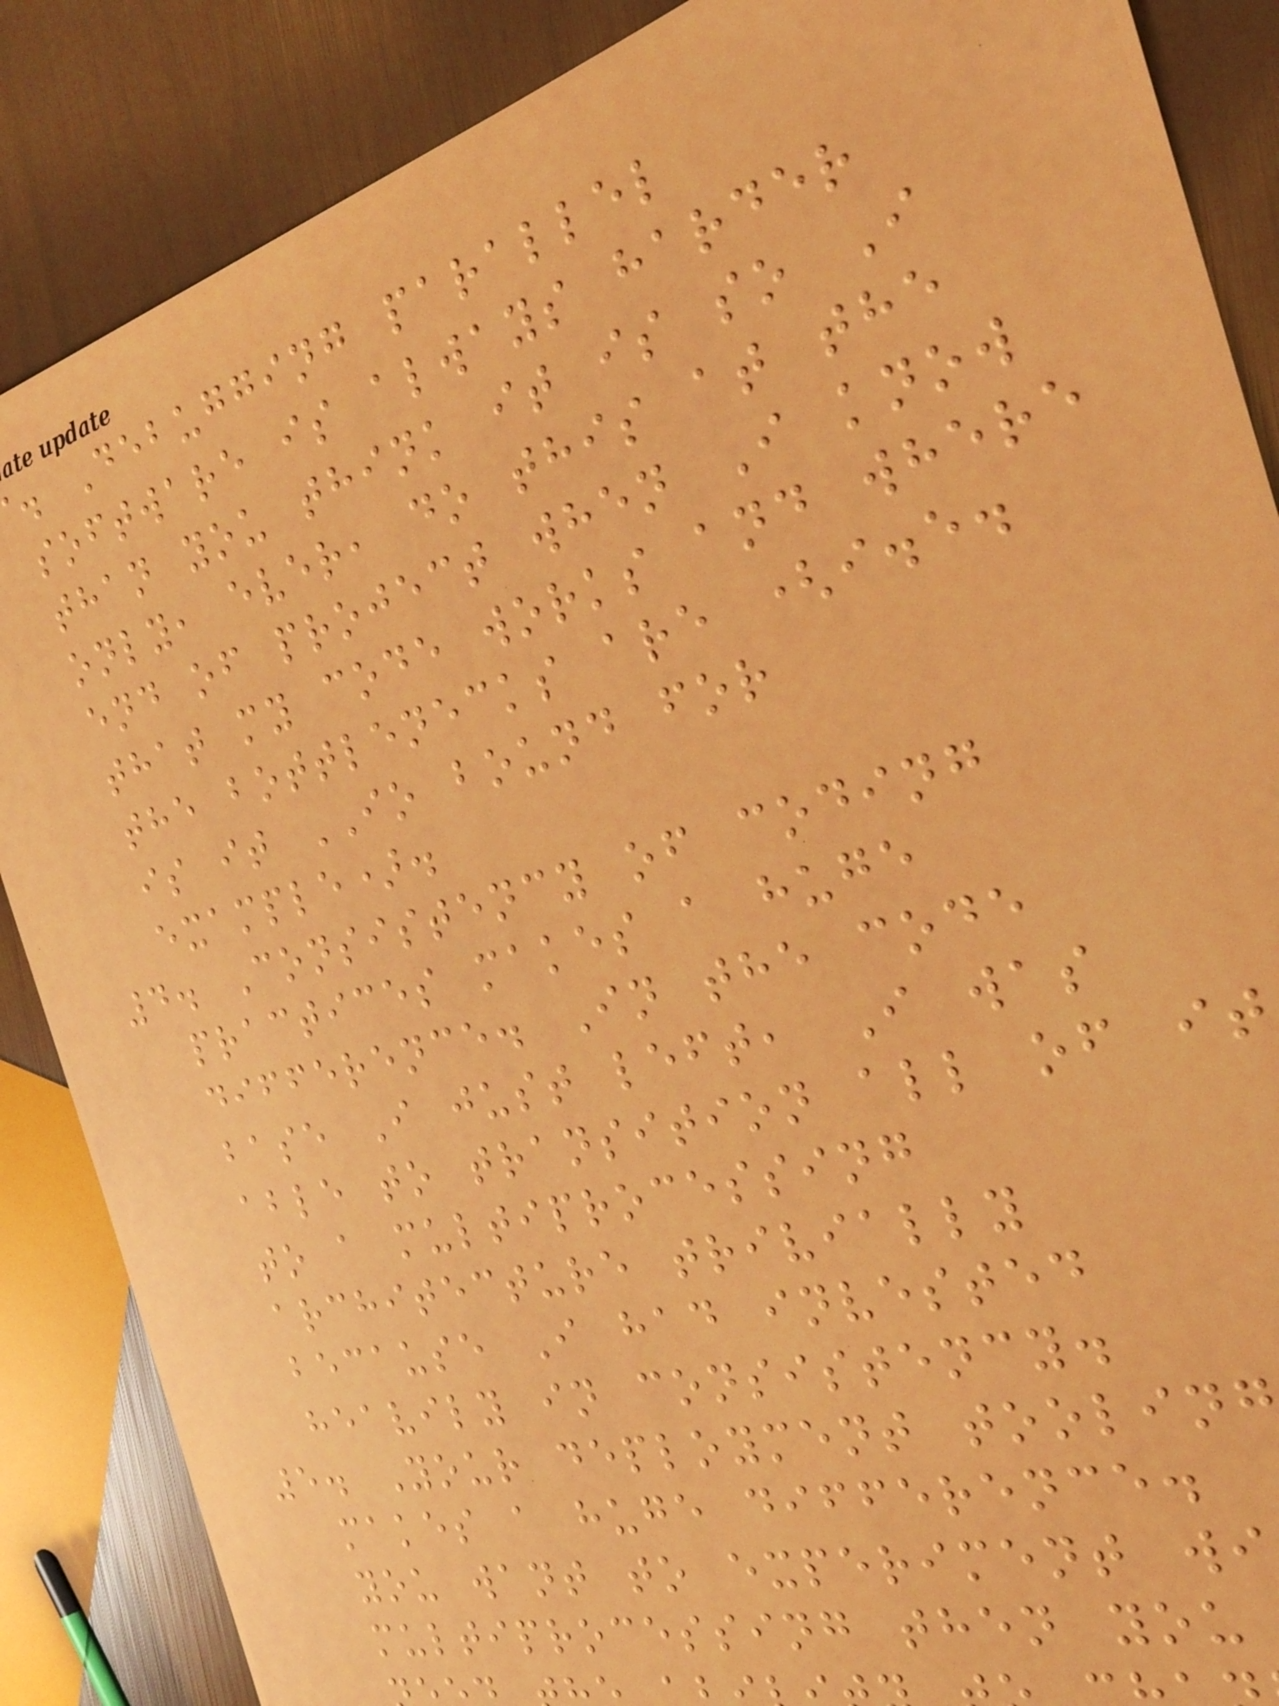. Debugging parallel
software is always harder
than you think it is so I
only, ever, do this at the
end of project when I know
that my code works and where
the bottlenecks are (i.e.
is it IO bound for
example).
4. Consistency of coding
practices makes a huge
difference. In the code
base I just left, I was
able to transition all of it
to a multiprocessing
architecture trivially
because I had invested
heavily in consistency.
5. Your deployment tooling
makes a huge difference.
you want to experiment wi
multiprocessing then you
